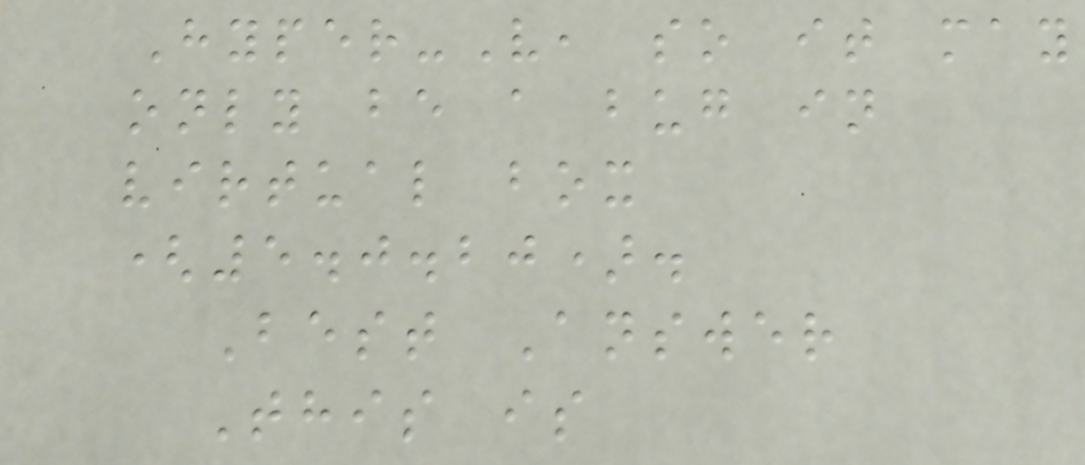Hyper-V, so it may
only be a bug in
virtual box
(5.0.20).
Best Answer
This is
